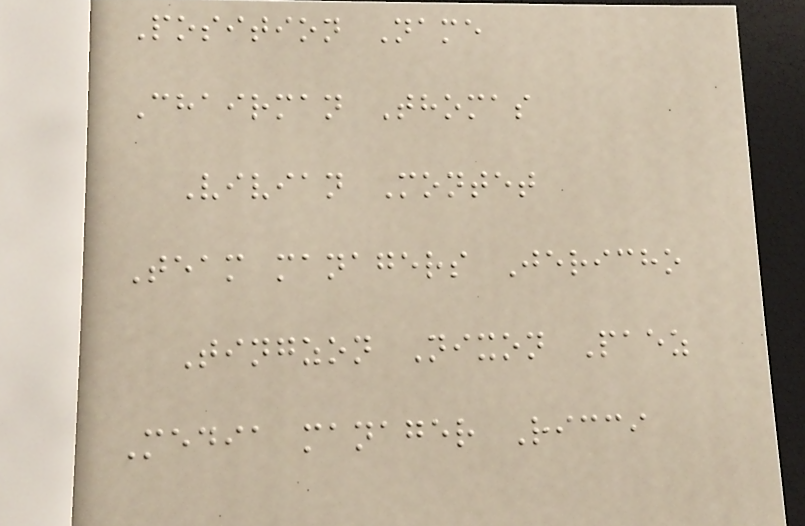Position Name
Chairman Thomas
Vivian Montet
Team managers Jericho
Tingzon Nixon Paez
Media manager Ricci
